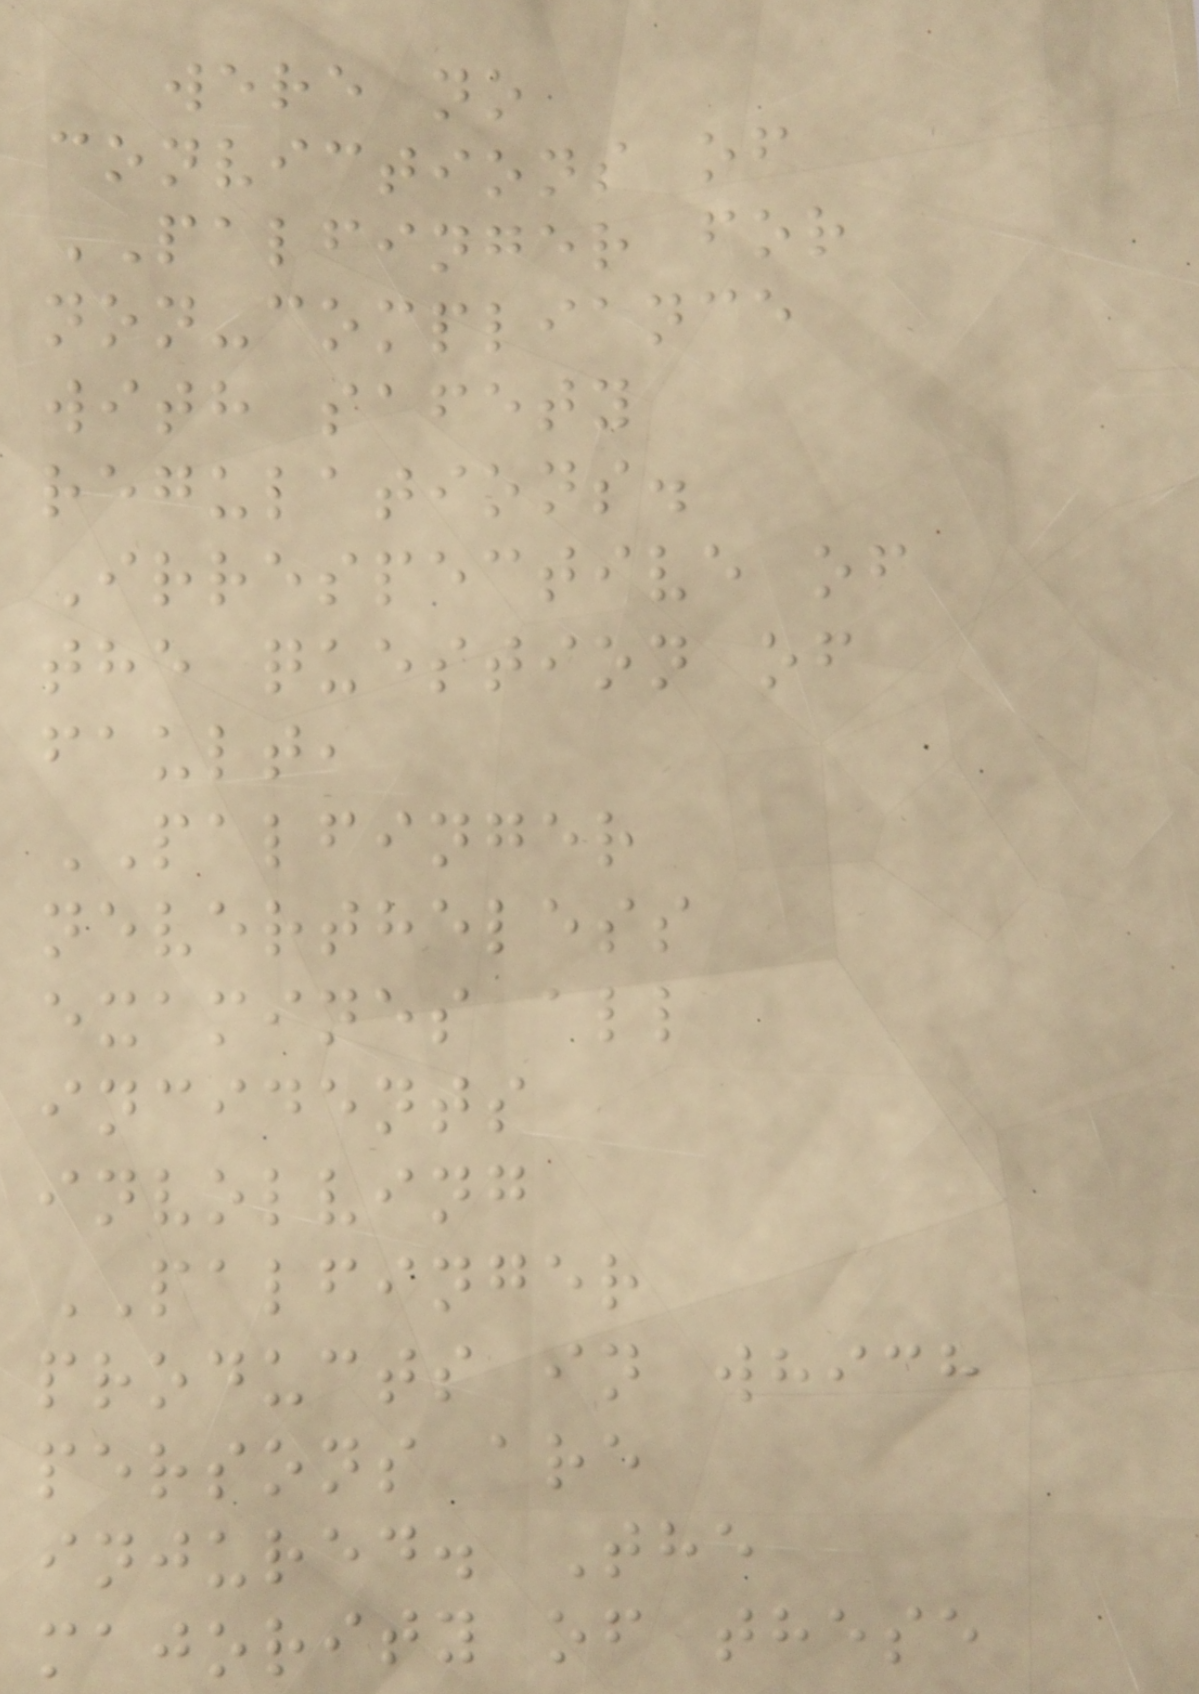were no
convictions of
PALFINGER for
non-compliance
with safety
regulations.
Irrespective of
the question of
fault,
PALFINGER
nevertheless
examines all
incidents
involving
PALFINGER
products in which
persons are
injured. The
majority of these
